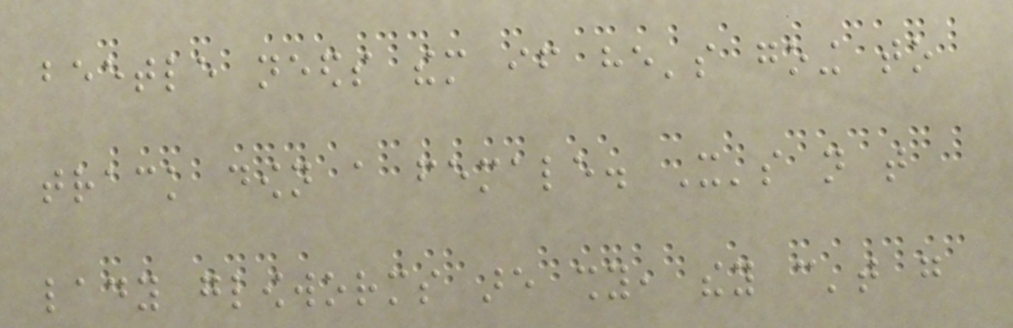beetle needs them if he's going to
track down a female. It's not that
lady glowworms are shy, they can't go
